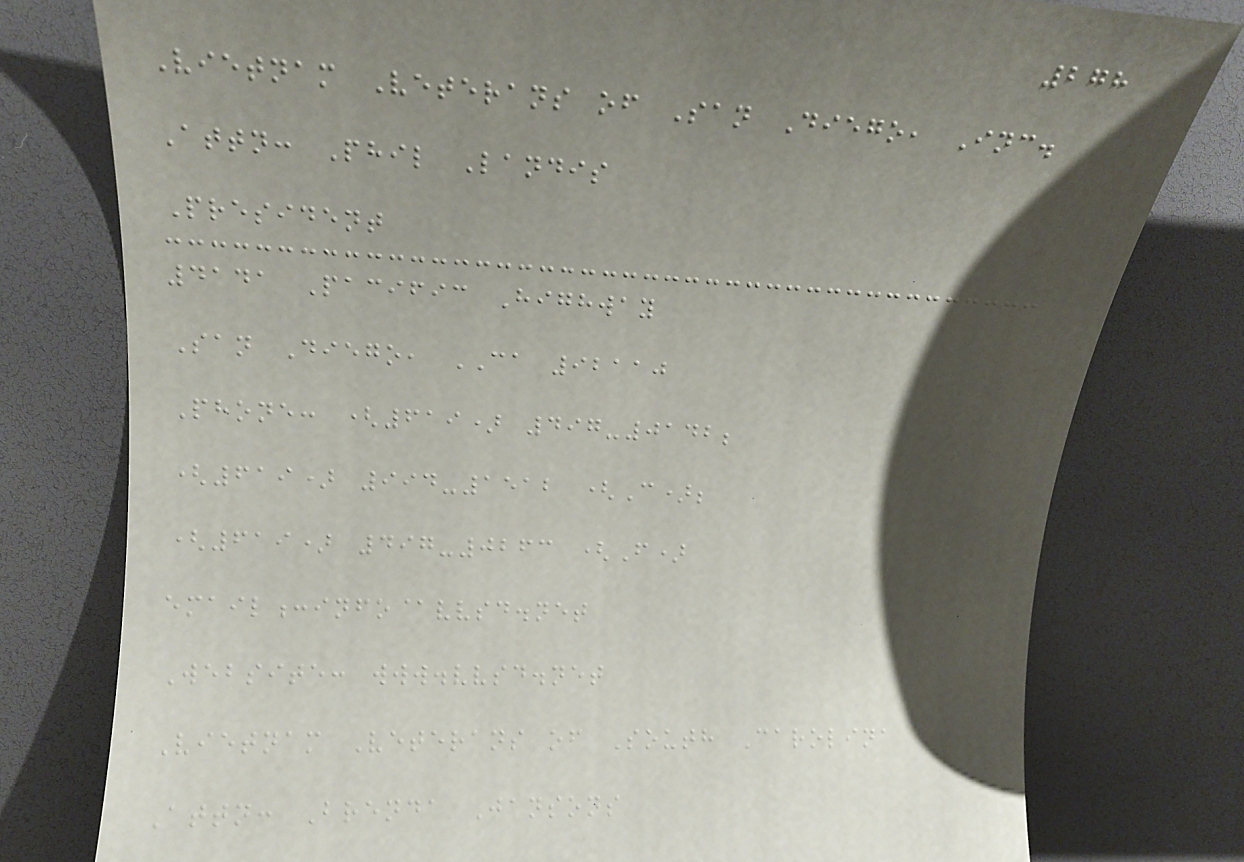278
Vietnam Veterans of San Diego, Inc.
Attn: Phil Landis
President
4141 Pacific Highway
San Diego, CA 92110
Phone: (619) 497-0142;
(619) 994-1512 (C);
(619) 497-0263 (F)
email:info@vvsd.net
Website: www.vvsd.net
Vietnam Veterans of South Carolina
Attn: Brenda Jansons
